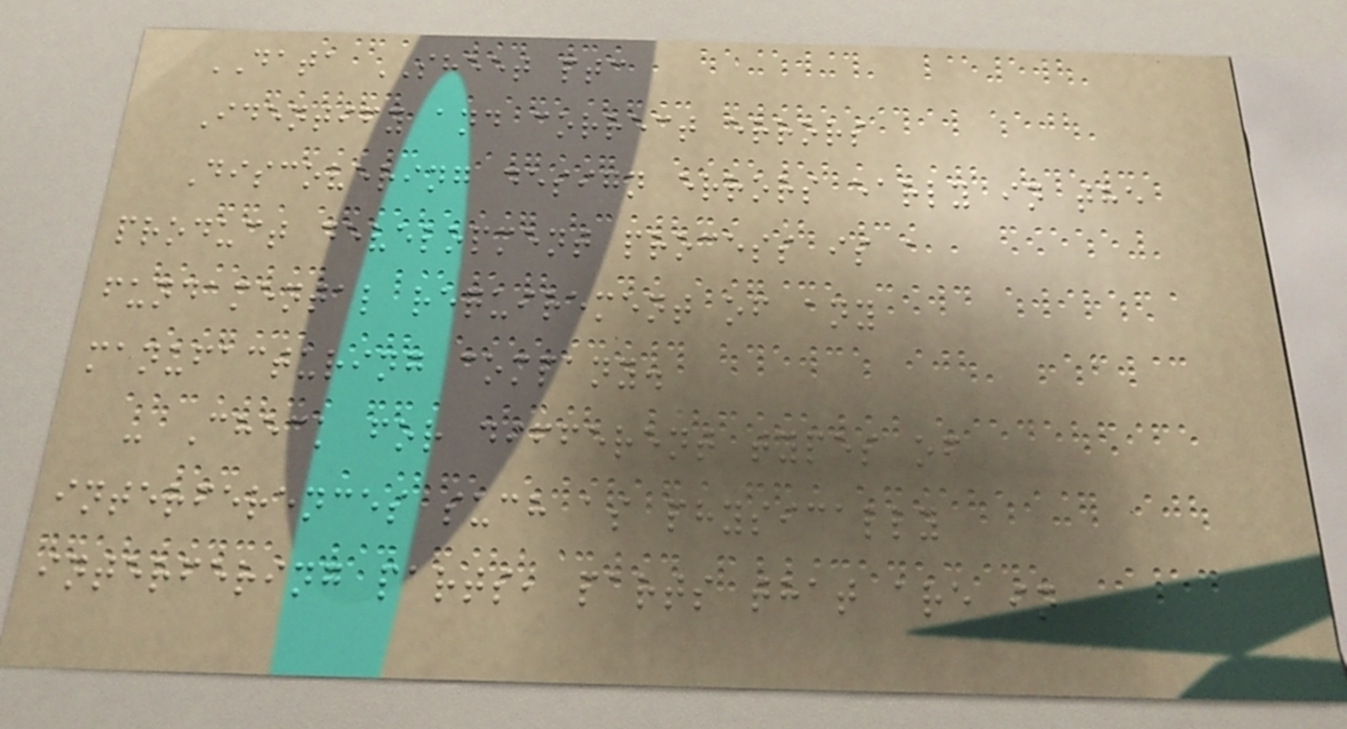DATA SHEET ptc
Identify and correct errors
Discovering design errors early in the
product development process is a
fundamental requirement of any
manufacturing company.
- Check for different types of
interferences such as physically
interfering parts, parts that are in
